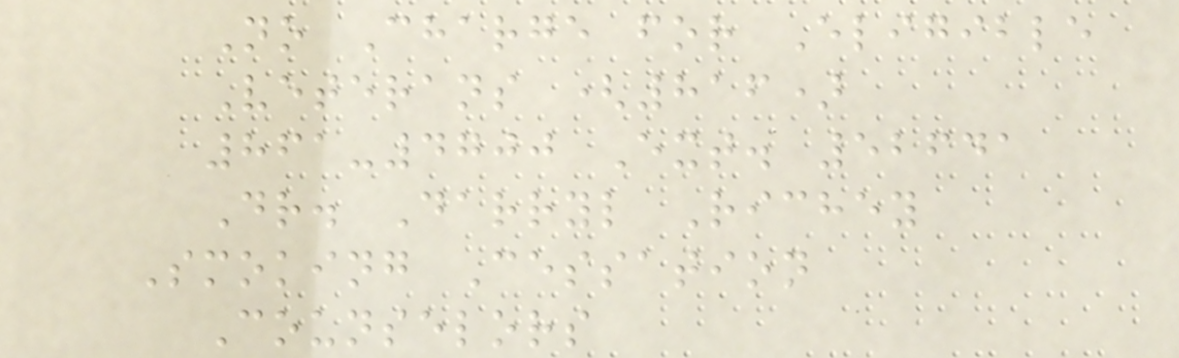No Charge for Eligible
Veterans (816)
861-4700 Ext. 52641
Dr. Darryl Richey
Smoking Cessation
Counselors
